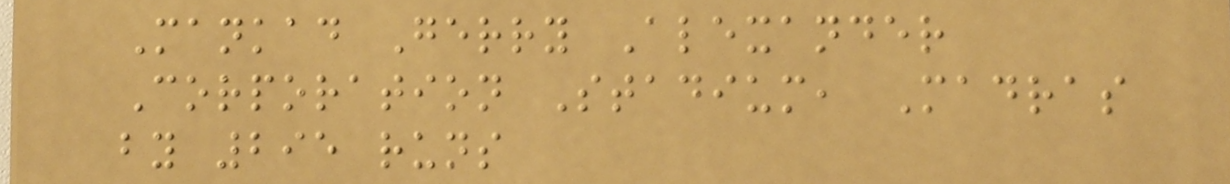Mankad Gerry Alexander
Corporation Stadium, Madras
by 295 runs
